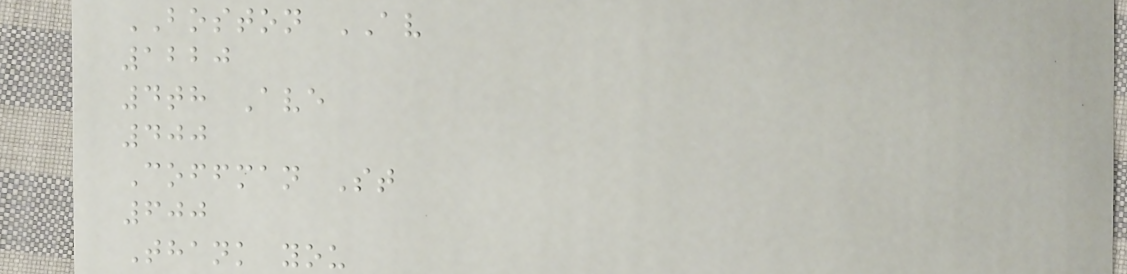BOSTON AV
1220
4th Ave
400
Coffman St
600
Thank you
